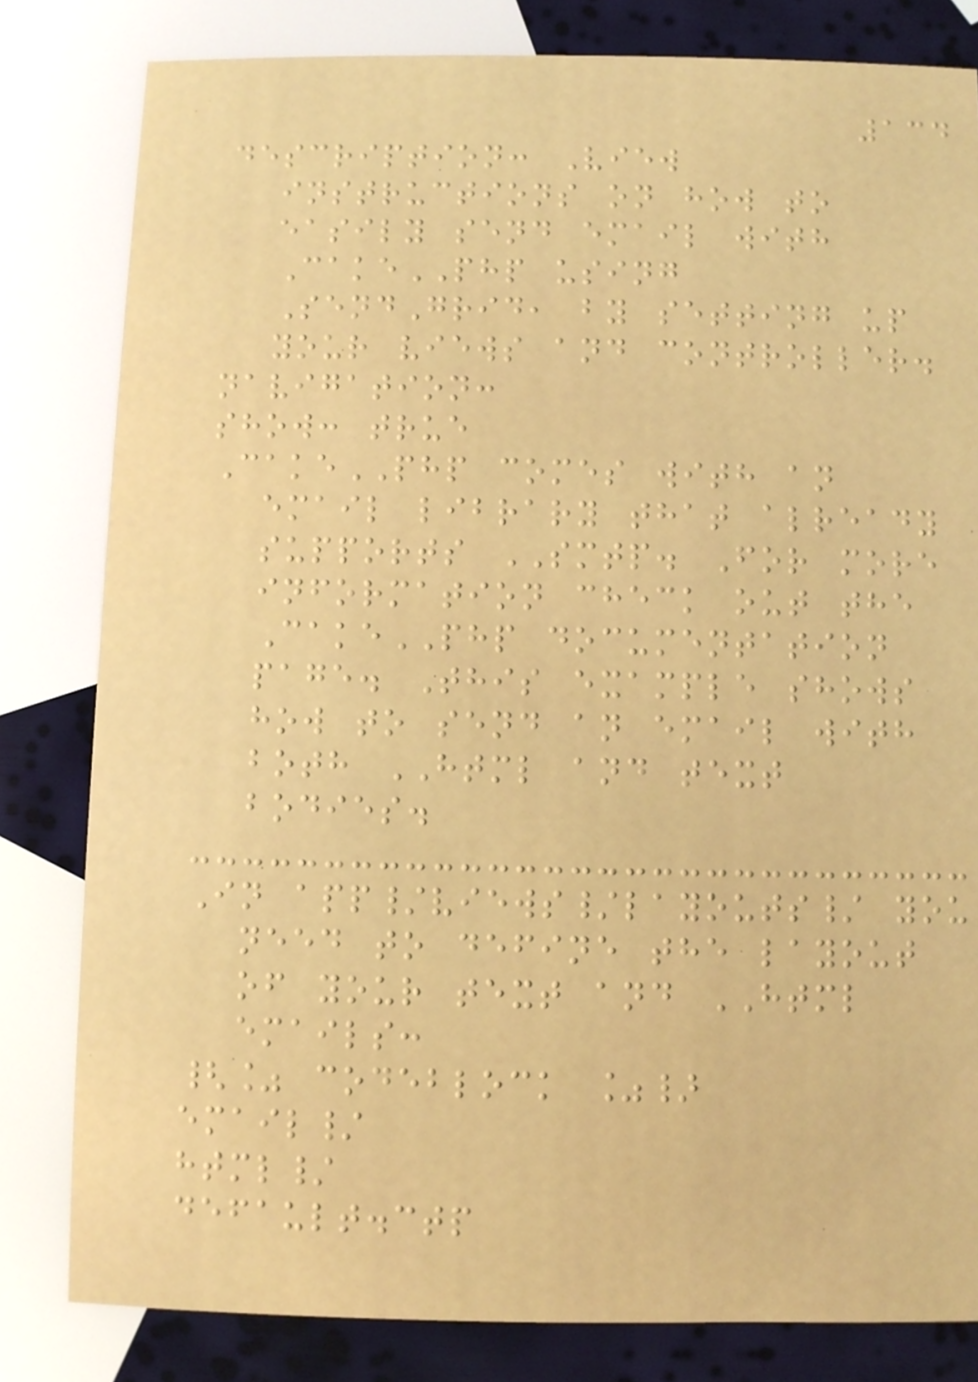134
description: View
instructions on how to
easily send email with
CakePHP using
SendGrid, by setting up
your views and controller.
navigation:
show: true
CakePHP comes with an
email library that already
supports SMTP. For more
information check out the
CakePHP documentation
page. This example shows
how to send an email with
both HTML and text
bodies.
In app/views/layouts/ you
need to define the layout
of your text and HTML
emails:
{% codeblock %}
email/
html/
default.ctp
